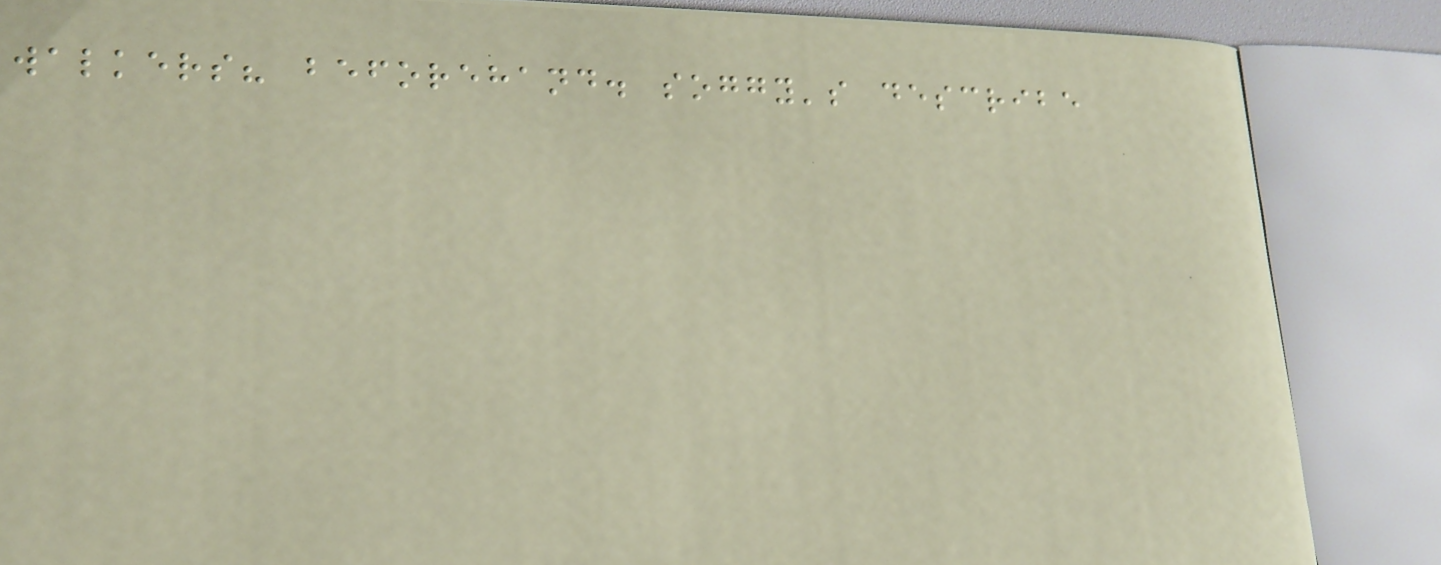walkers? beforehand. soggy's describe
